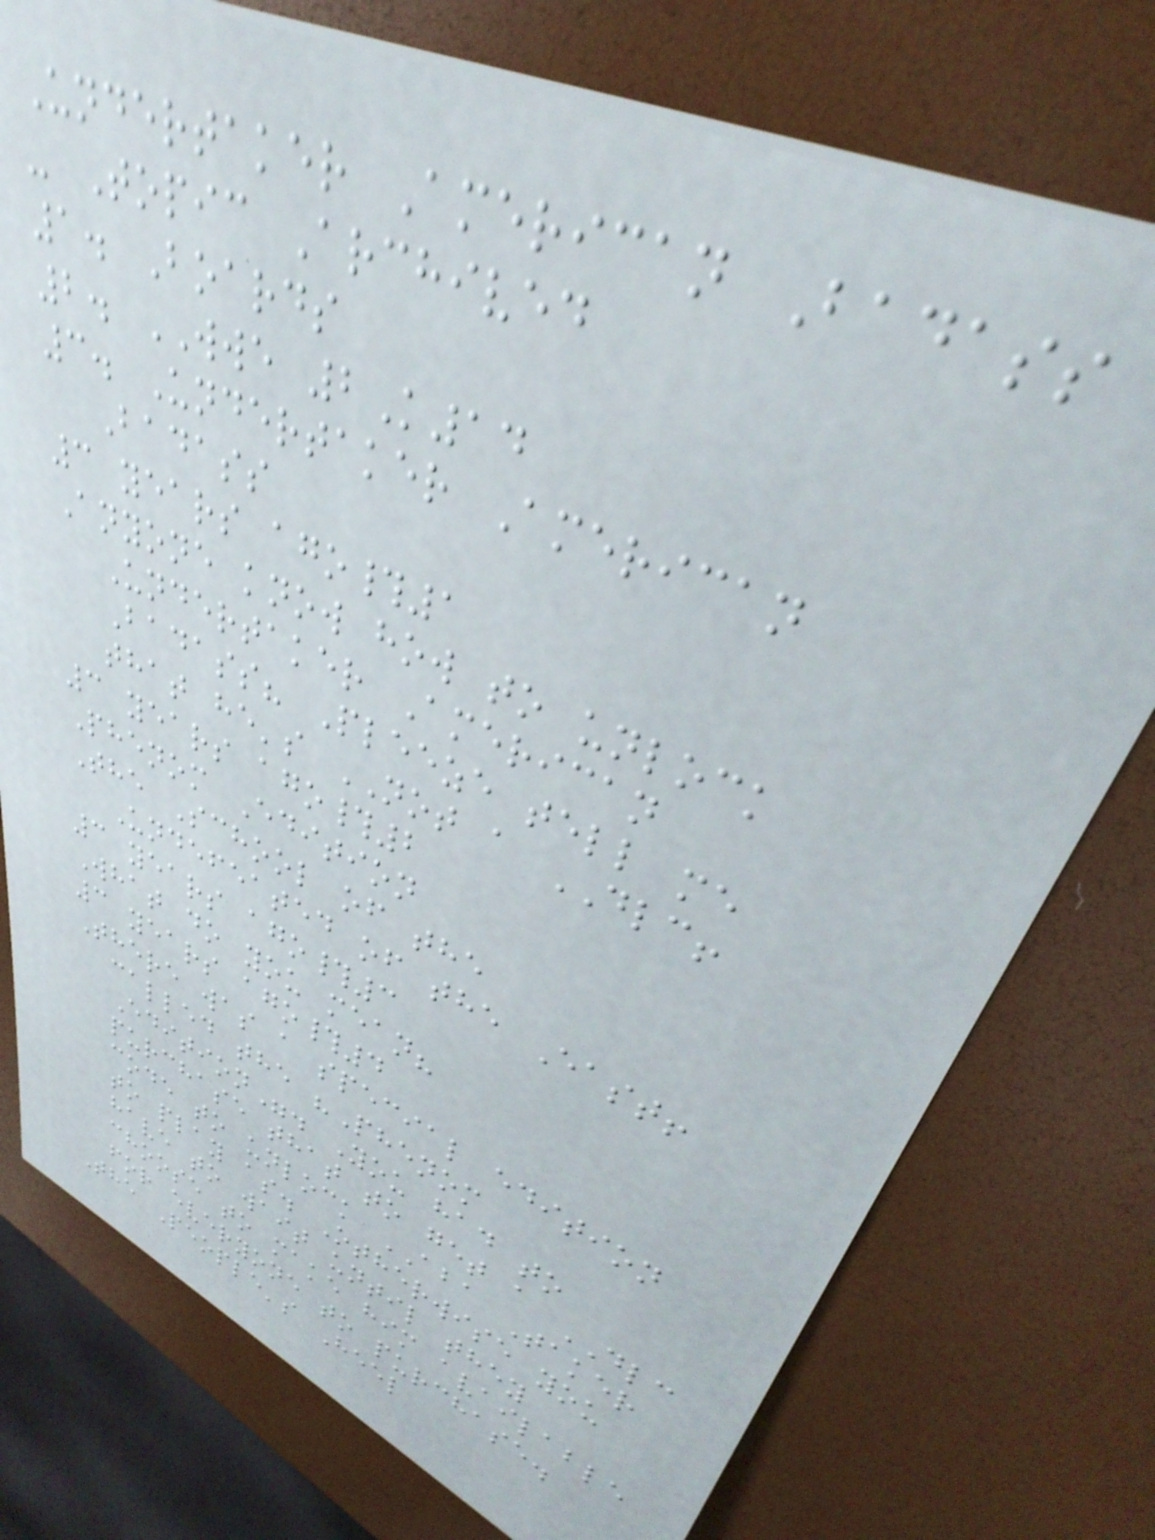Undertaker American Badass
- Topic Archived
1. Boards
2. WWE 2K14
3. Undertaker American
Badass
3 years ago#1
Anyone know how to unlock
Undertaker American
Badass? Pleeze tell me
that he's NOT a DLC!
3 years ago#2
Phenom Edition
The School of the
Undefeated of the East!
3 years ago#3
What do you mean?
3 years ago#4
There was a special edition
called the "Phenom
Edition". You had to
purchase that to get a DLC
code to unlock ABA Taker
to play as. Otherwise you
have to wait until they
choose to make him available
for everyone to purchase.
The People's Heel
